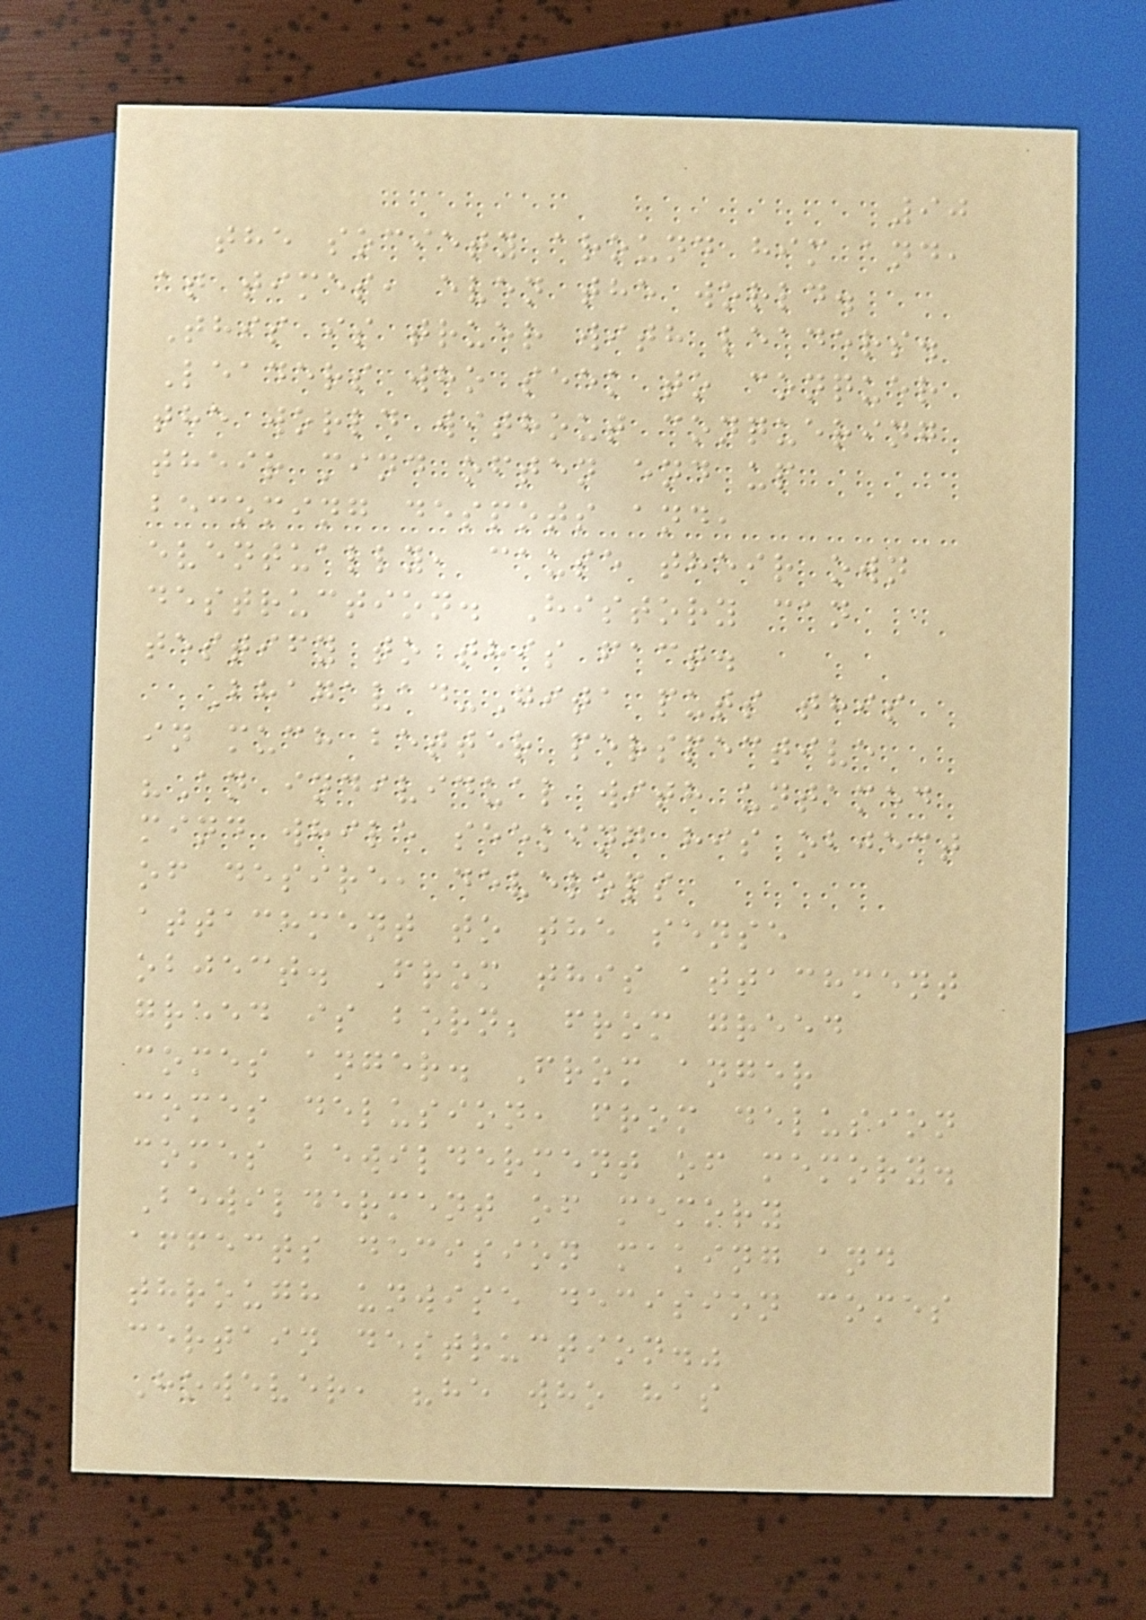90
the society around him and,
at times, even the world.
This is truer with leaders.
Leaders who seek to conquer
the world without conquering
their mind often end up
becoming despots and,
eventually, cause their own
destruction. History can
testify to this fact.
Bhagavad-Gita puts this
in much better perspective
"An individual with untamed
mind while seeking his object
of desire, develops
attachment to the sense
object. From this attachment
greed is born; from greed
comes anger. From anger
comes delusion, from delusion
comes bewilderment of memory.
Bewilderment of memory
affects decision making and
through unwise decision comes
certain destruction."
However, "he who has
